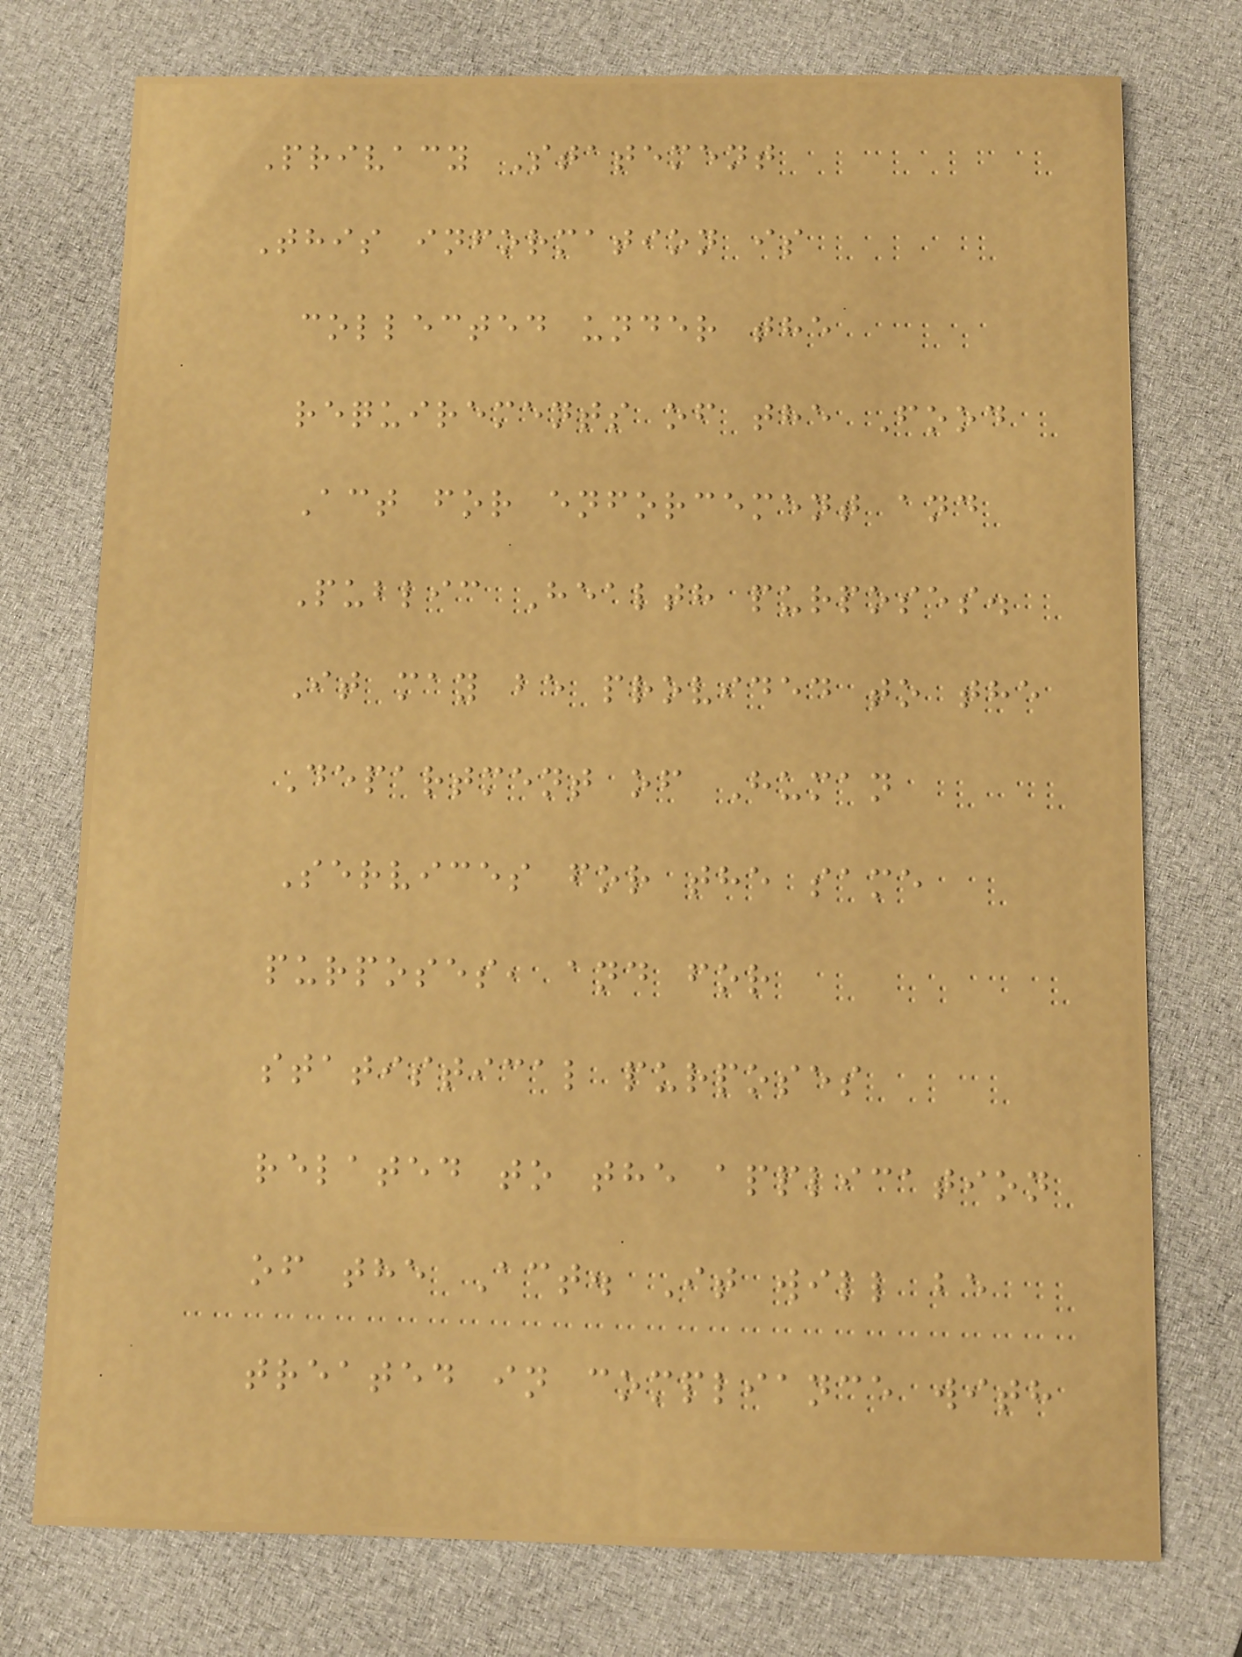Privacy Statement
This information is
collected under the
requirements of the Food
Act for enforcement and
Public Health purposes.
It may be provided to the
Department of Human
Services for the same
purposes, and for
statistical purposes
related to the application
of the Act. It will be
treated in compliance with
